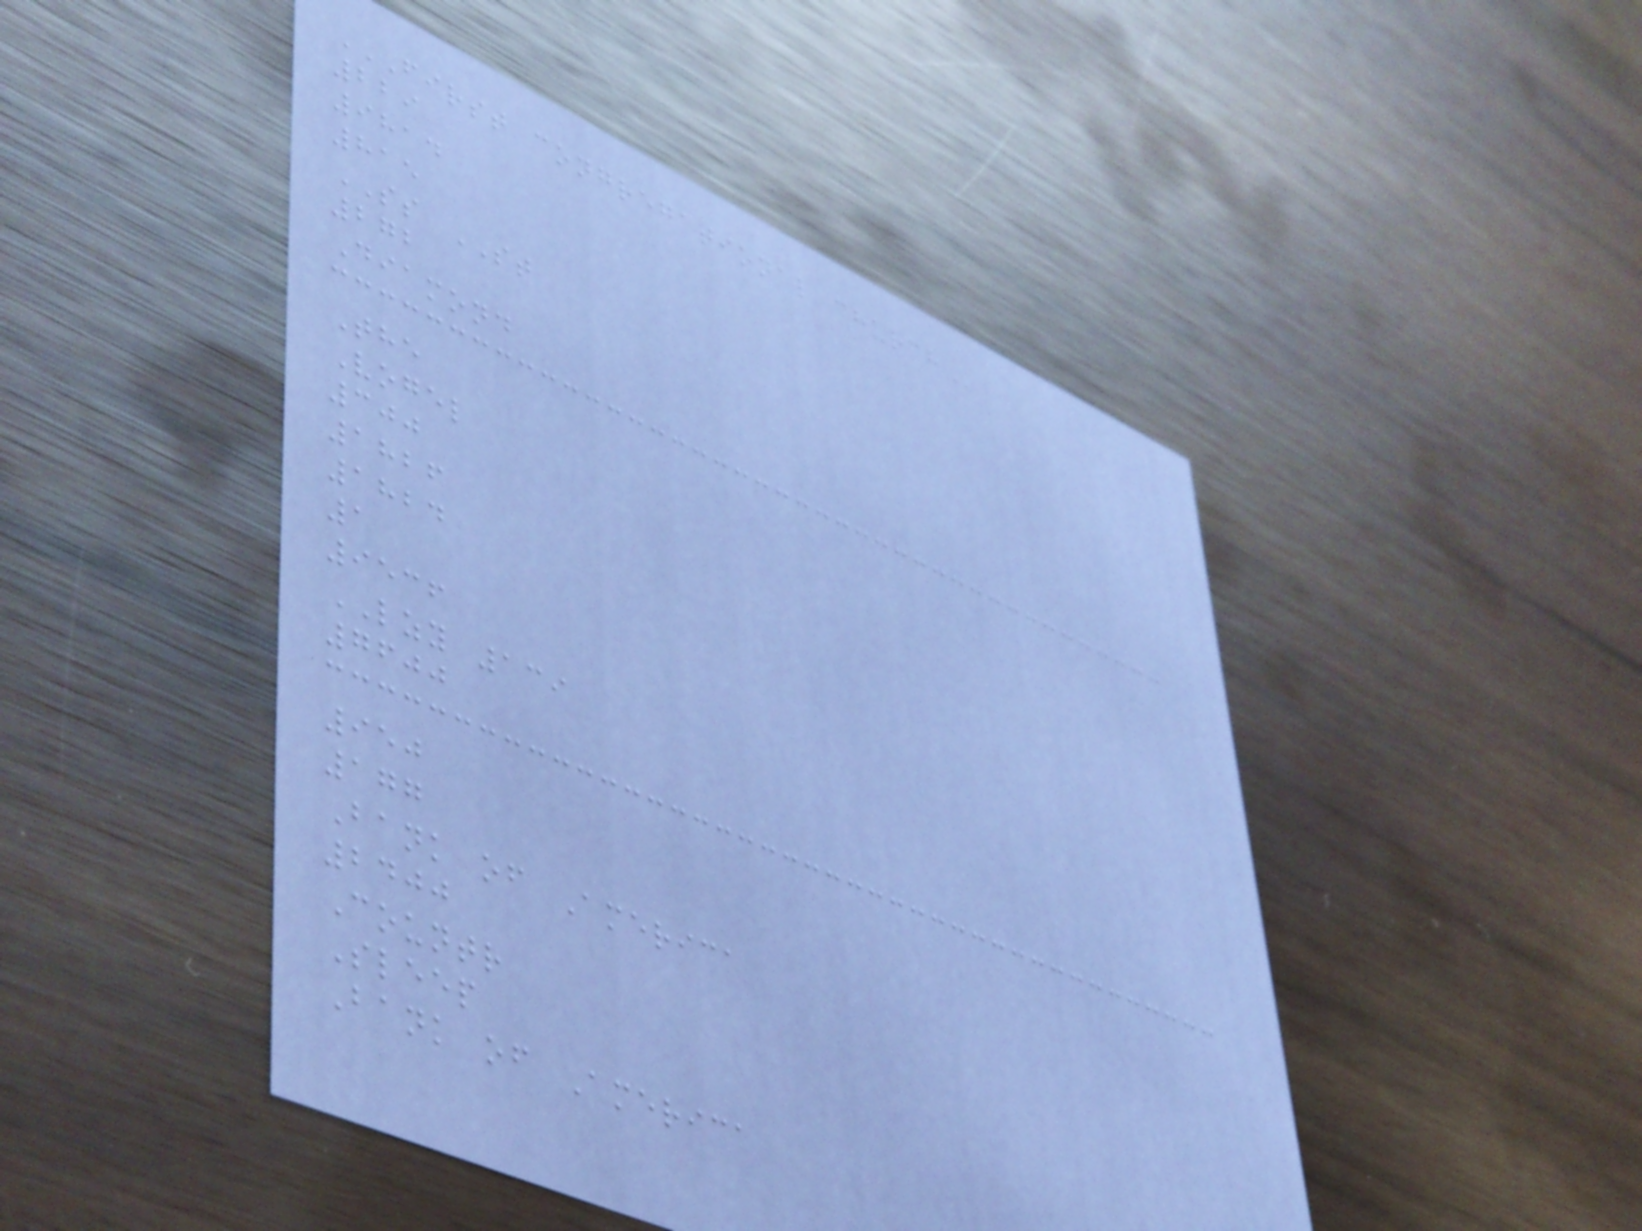FIRST CONGREGATIONAL CHURCH
229
9814
815
SS ST
272
Diamond
The
Vogel
300
1826
1824
1
9536
LZY 139
7600
950
177
Bank of America
2400
Countr
Sleep
Bank of America
